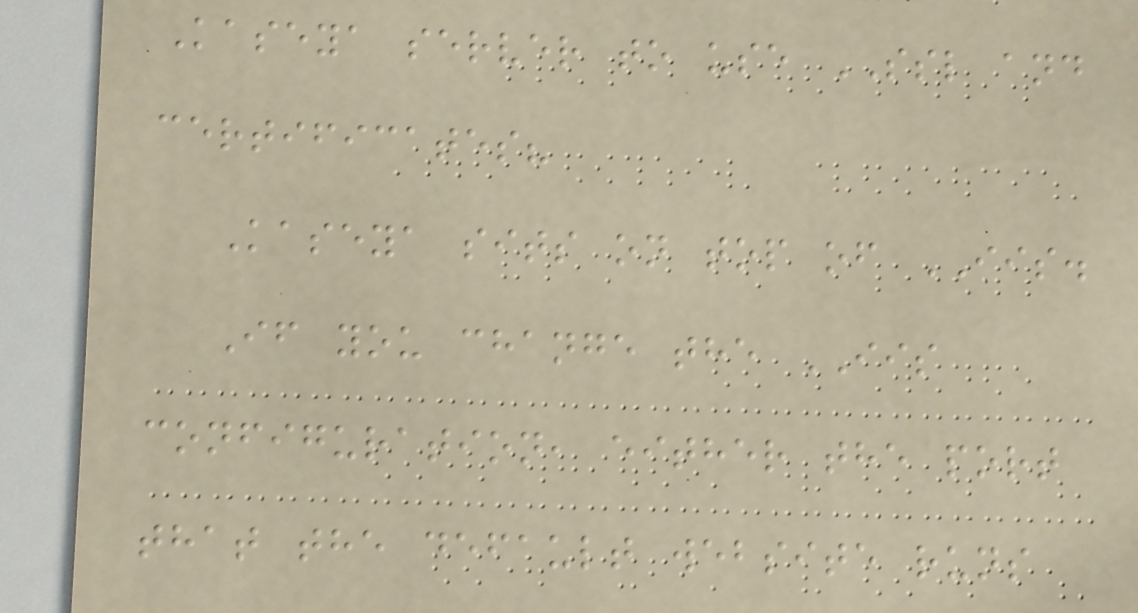Kaseya server to use SSL and
certificates?
Kaseya sits on top of IIS.
If you change the IIS
configuration, either the port
that the default website runs
